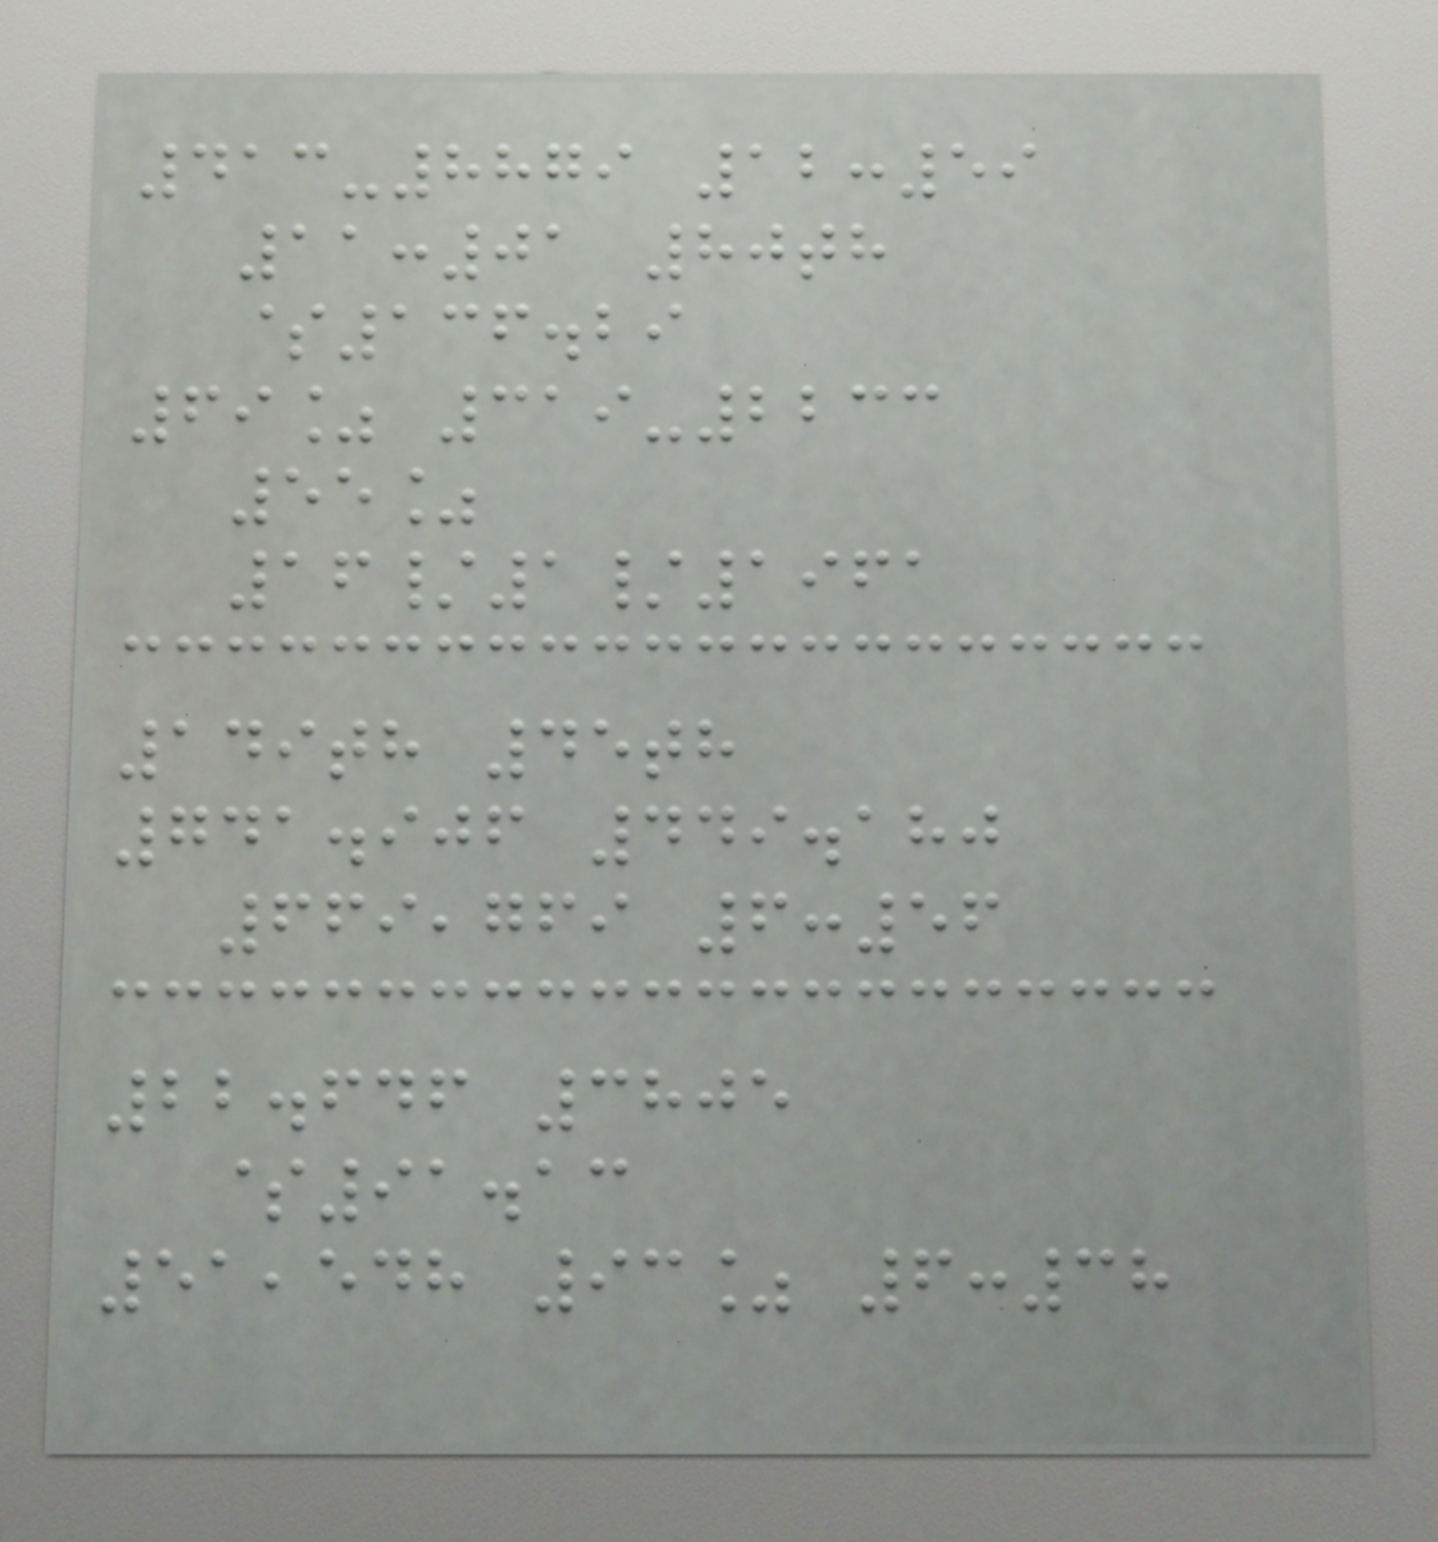413-8879 12:59
11:01 80th
$136.29
69% 319-2233
55%
16/1/1961
149th 45th
741.906 449.180
669,769 6:56
22.646 3805
$91.13
51,548 93% 6:38
